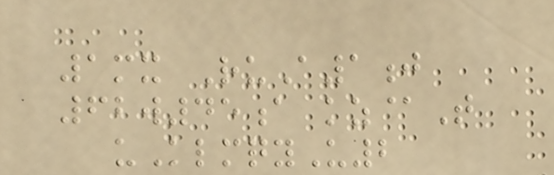1mx RuA1j
62w45a kz@T
uKlmqyU2
